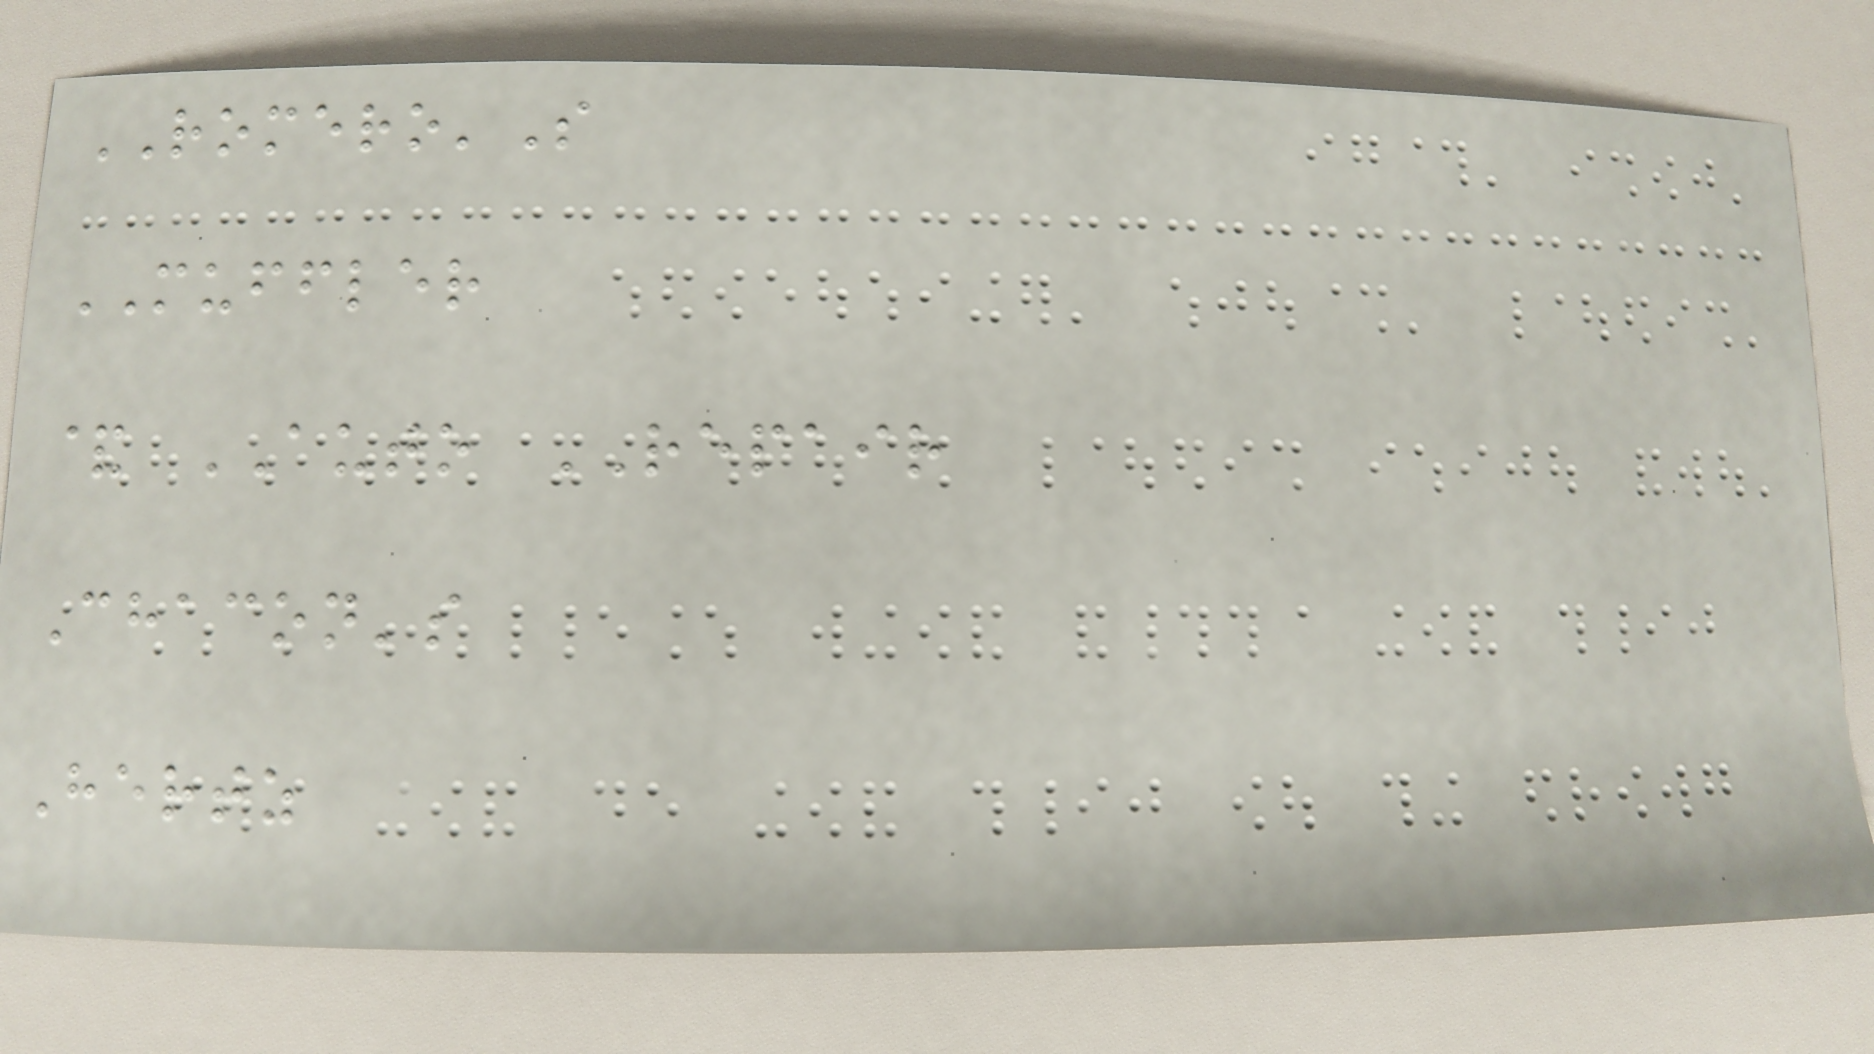ROMERO'S
MUFFLER
& AUTO REPAIR
Chacon's
Hertz
